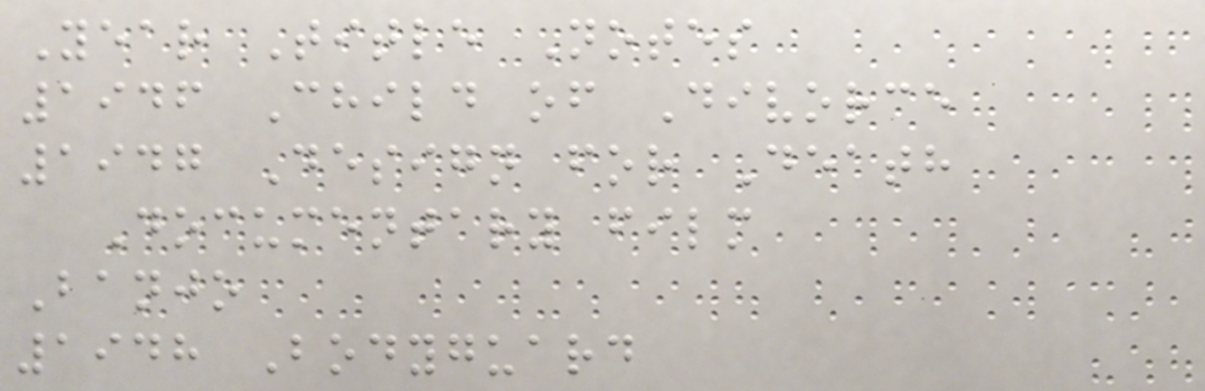Year Title Notes
1946 Child of Divorce
1947 Design for Death
Documentary film
Banjo
1948 Bodyguard
